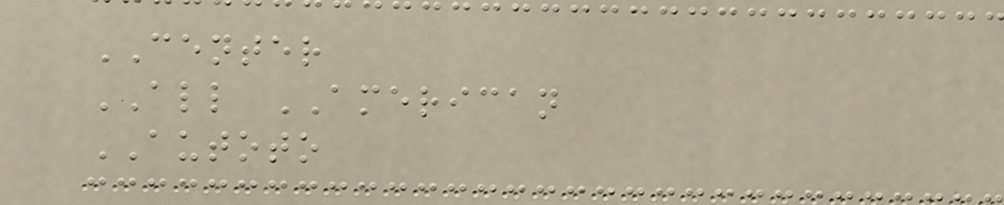CENTER
ALL AMERICAN
AUTOTO
